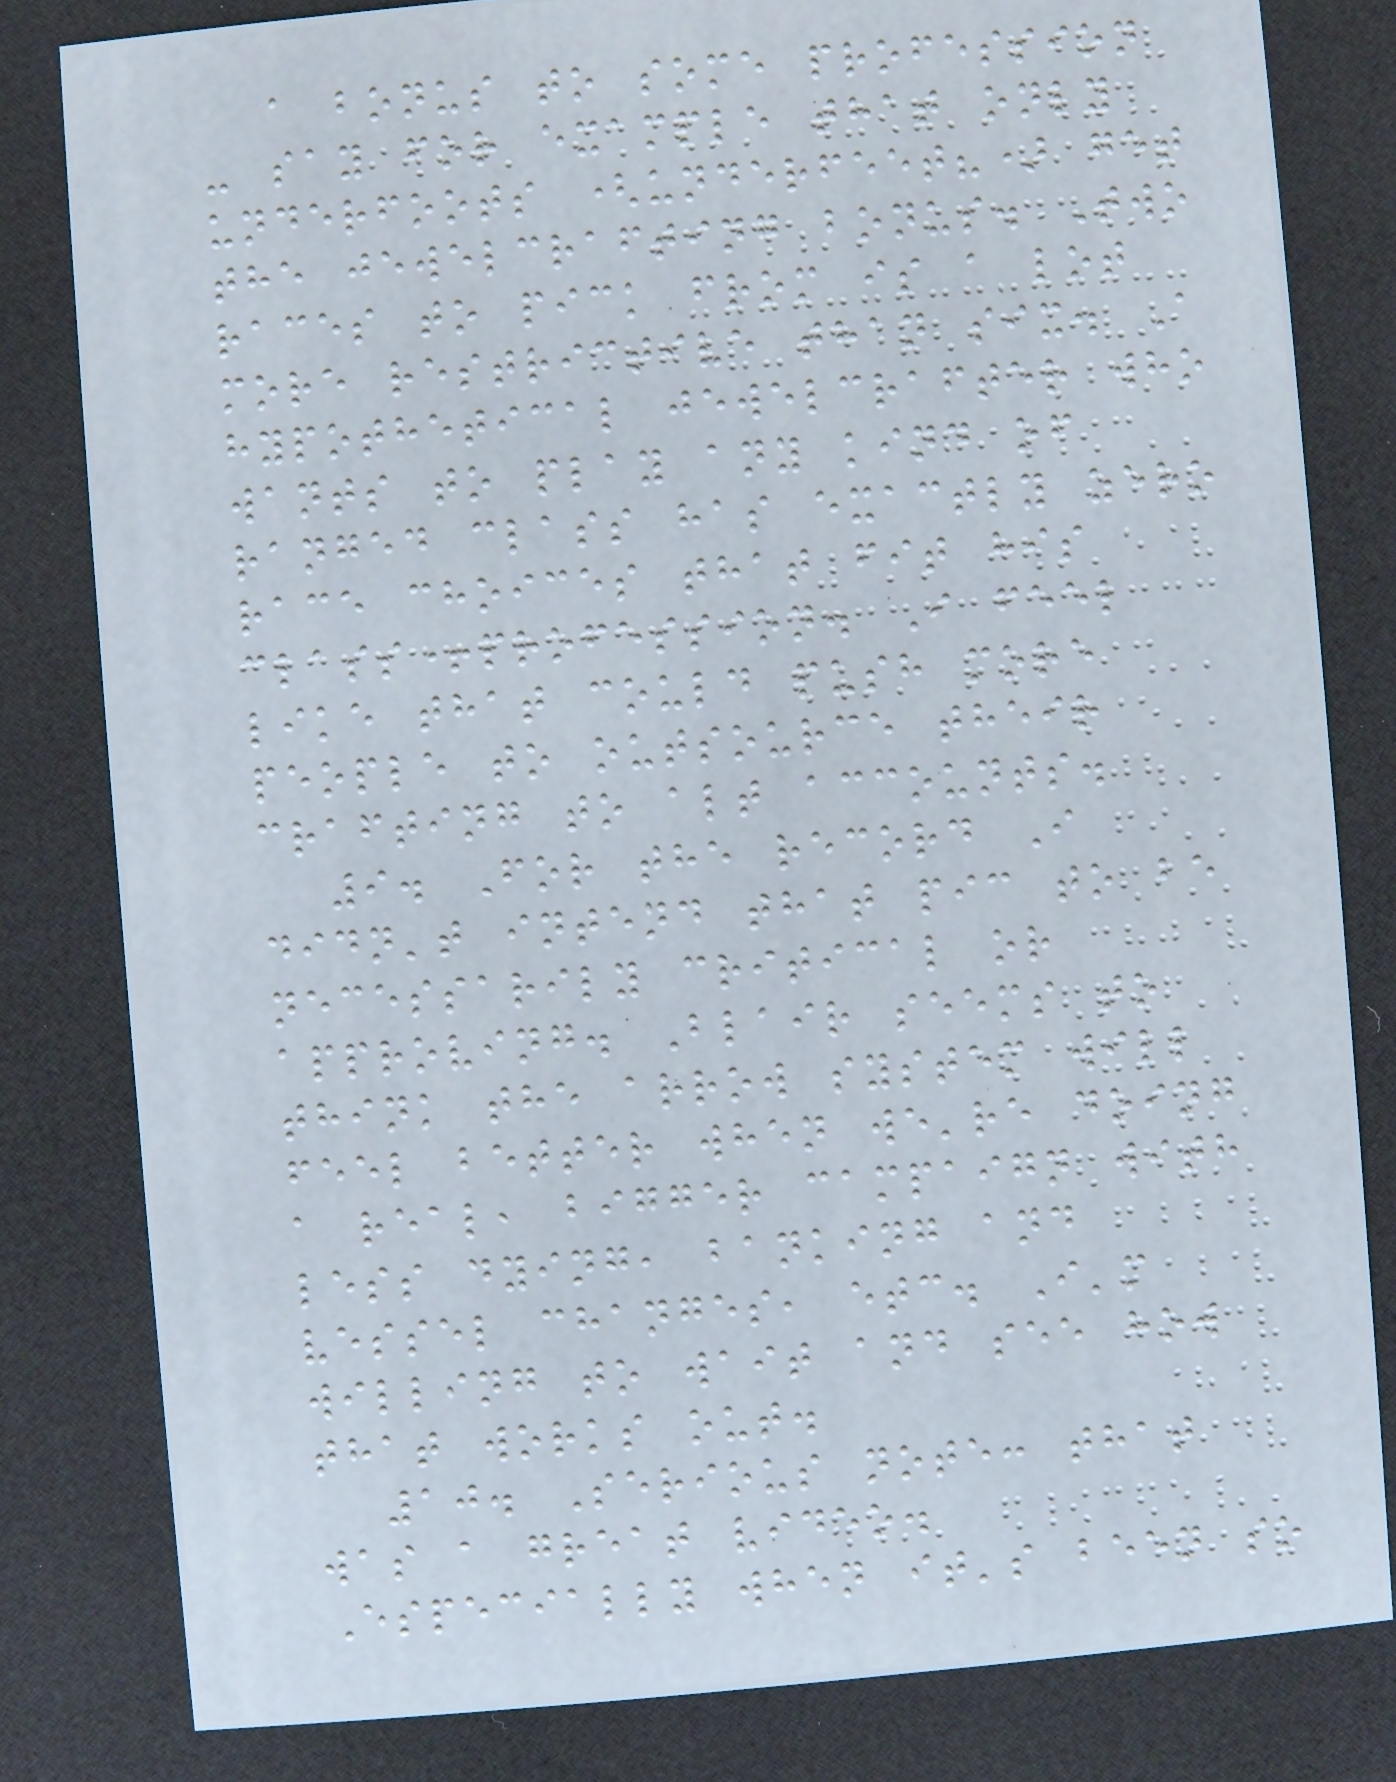a bonus to some profession
- say for example that only
underfoots (underfeet?) get
the jewelcrafting bonus. Two
races to pick from is a lot
more restrictive than six. A
hypothetical jewelcrafter who
wants to play any kind of
ranged class has exactly zero
race choices that fit his
class+profession. I feel
like that could push more
people to outsource their
crafting to alt accounts.
9. For the record I
didn't intend that pic to be
necessarily critical or
approving. Blair seems to
think the arrow system will
feel better when we're doing
a real, bigger campaign with
less dying, banking and
vessel changes, etc. I'm
willing to wait and see how
that works out.
10. Serious note: that
was a great video.
Especially when it's been so
